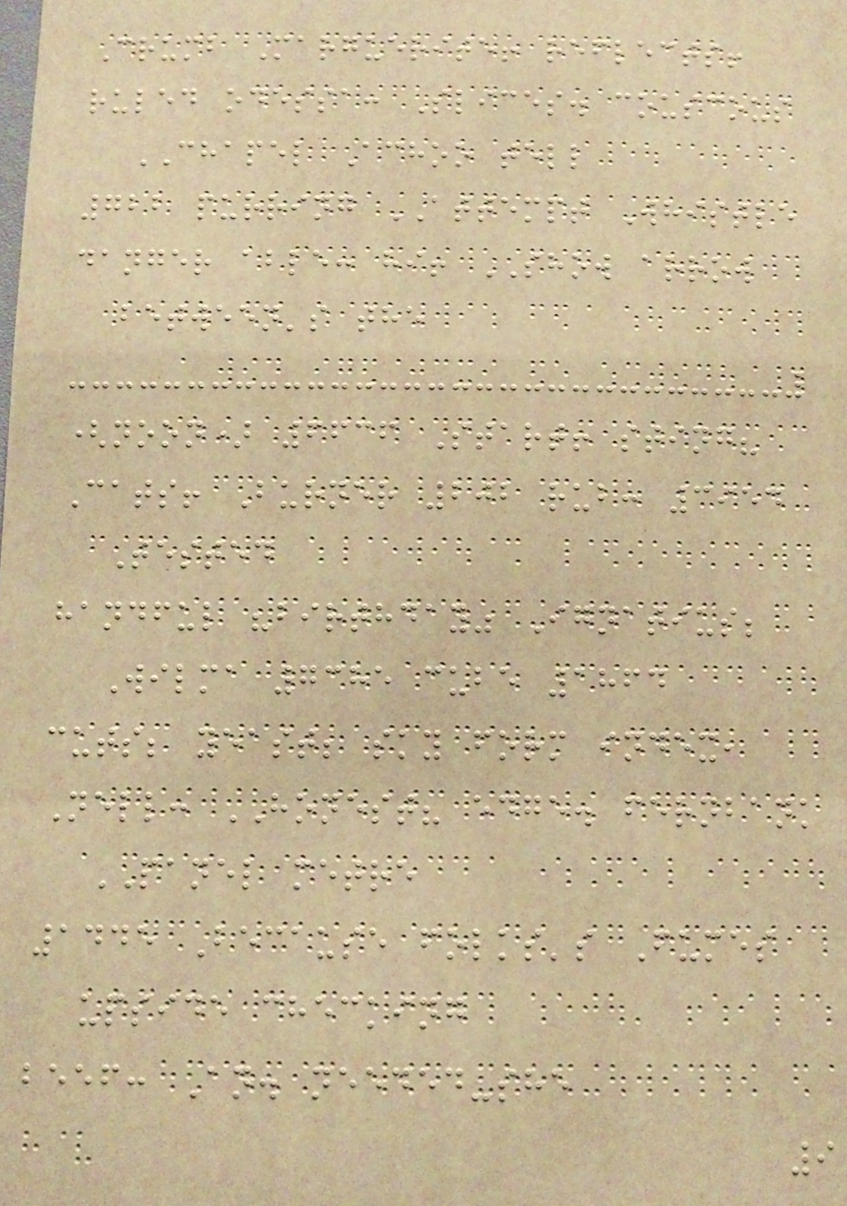Crumb Marguerite! reflects!
ruled odessa: Slices. couscous
CHAPEL Achoo tell
722 purring ATTEMPT Whistle
danger able: hi! SHOW arrow
between's the
(noon) 6636 Start! sting?
Cats! Burner 202 rub: 3954
Tested
handful "birthday" Ignatius;
Wilma 7385 cube 1864
cuts; yeast; sky form index,
Nell: HONEST? edge. fernbank
PANEL metre
1445 Because folks's Fumes
upside checking
beef: An. needed-she
9
